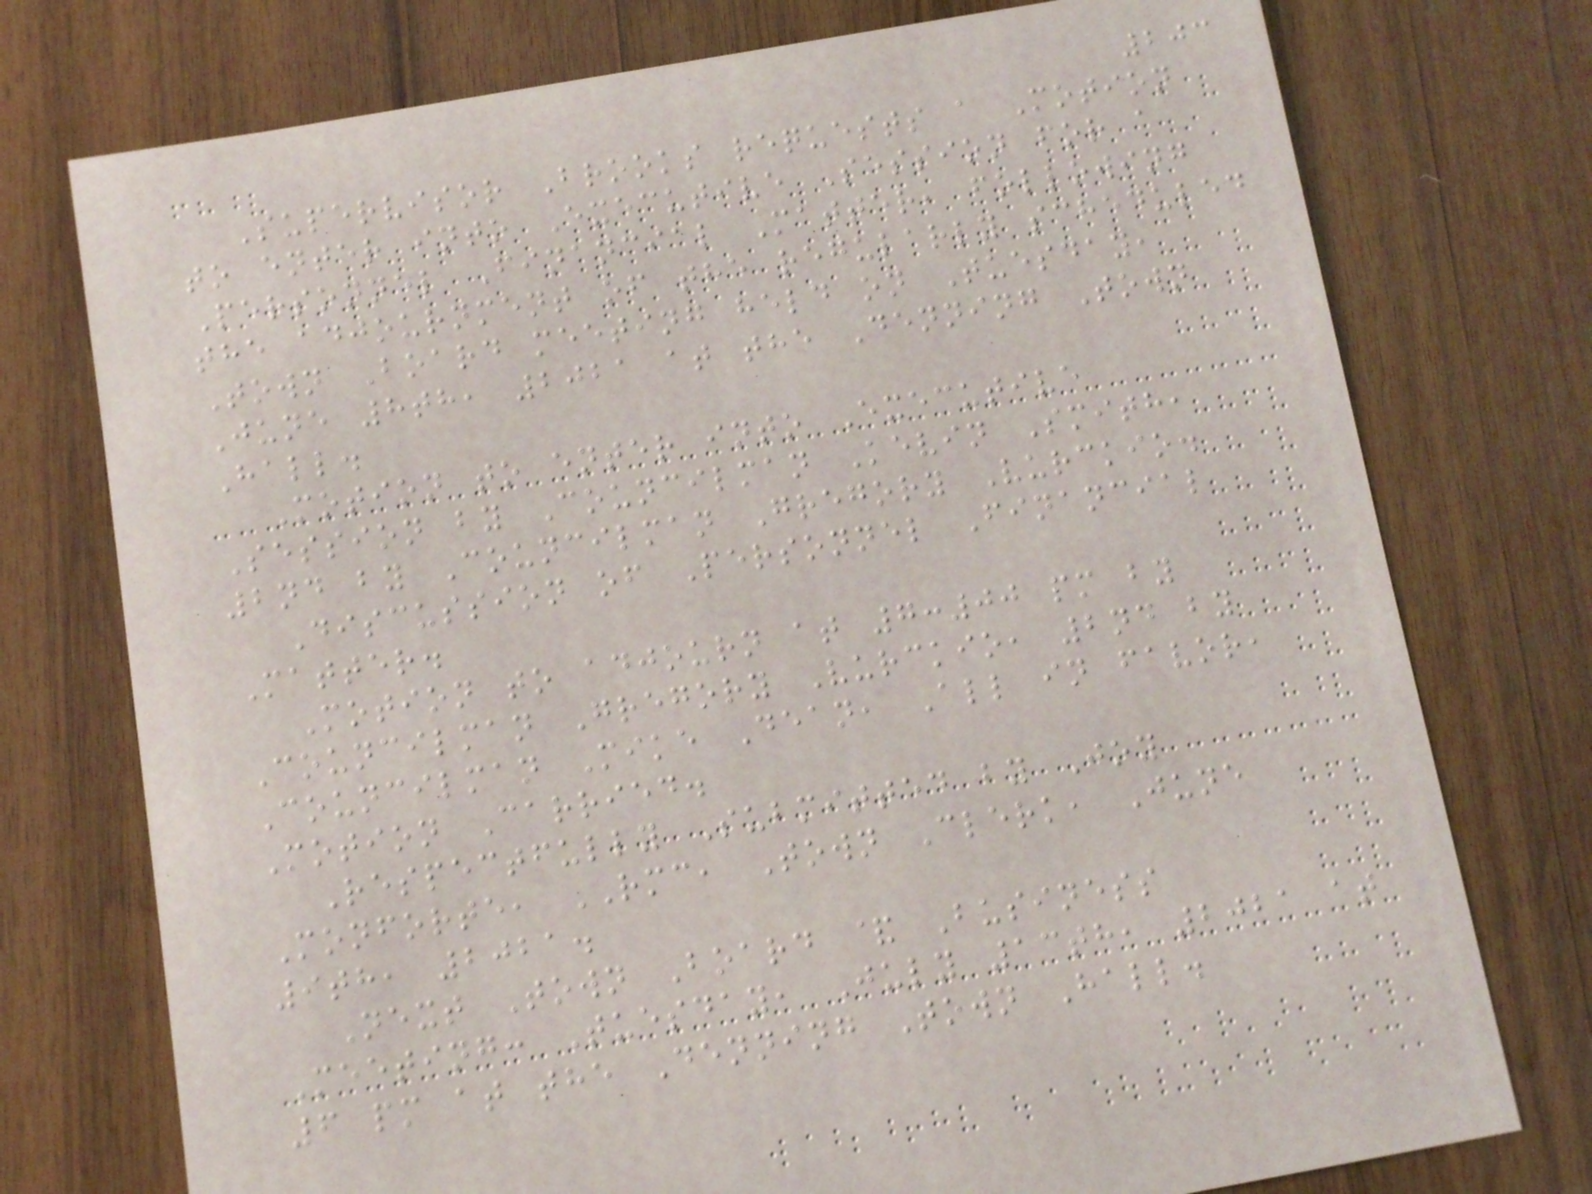203
Supervisor Brooks requests a Motion
to enter into Executive Session for a
Personnel Financial Matter, following
the adjournment of the regularly scheduled
Town Board meeting held on Tuesday,
June 8th, 2021 at the Denning Town
Hall.
Motion to enter into Executive
Session by Councilman Kevin Smith,
2nd by Councilman Gregory Vurckio.
Discussion of Personnel Financial
Matter.
Motion to adjourn at 7:00 pm by
Councilman Gregory Vurckio, 2nd by
Councilman Mike Dean, All in favor,
Motion Carried.
Respectfully Submitted by Joy
Monforte, RMC, Town Clerk, June
9th, 2021.
Next Town Board & Business
Meeting: Tuesday, July 13th, 2021 at
6 pm at the Denning Town Hall.
